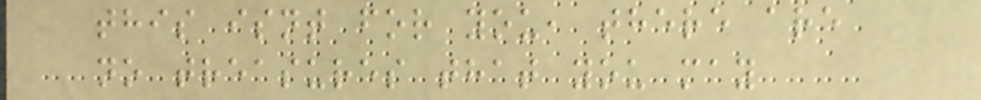this isnt for you, there are
no treasures that you may
